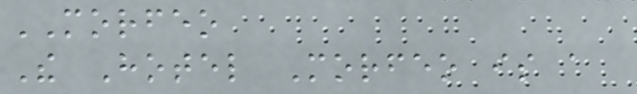MORFEO
The Hotel Morfeo is a
